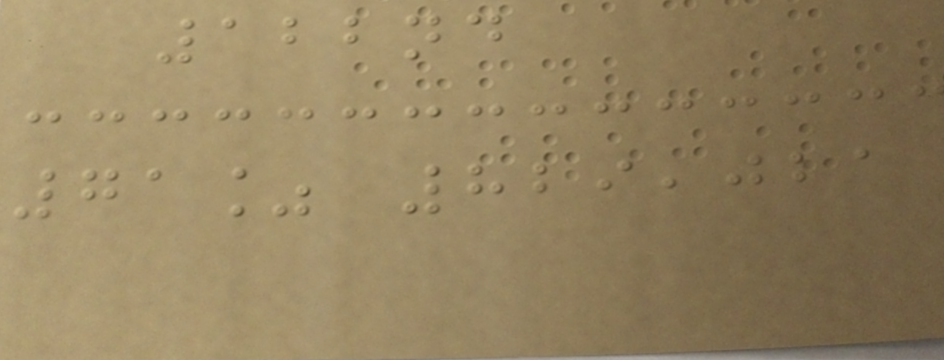122nd
71% 829,021
